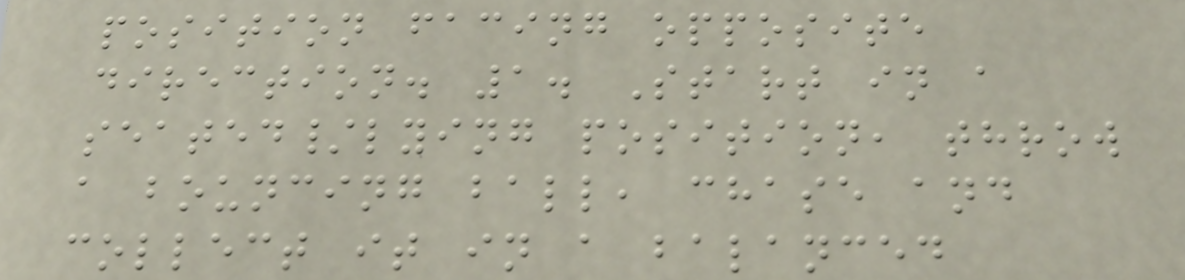position facing opposite
direction. 1. Start in a
seated/lying position, throw
a bouncing ball, chase and
collect it in a balanced
